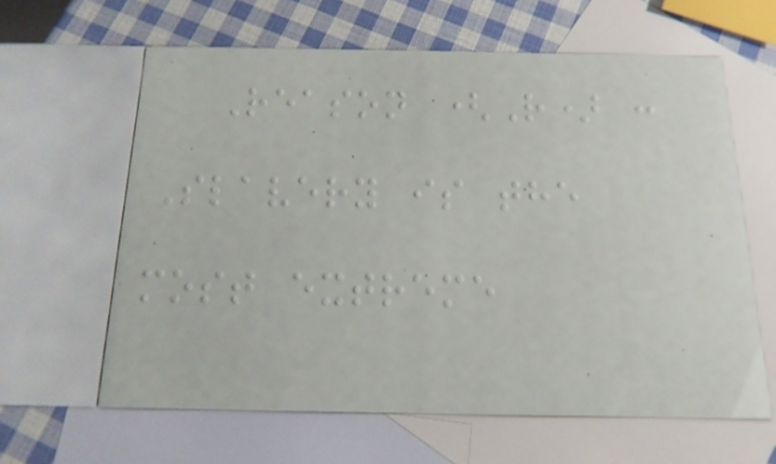Reason (R) :
Slavery is the
most extreme
